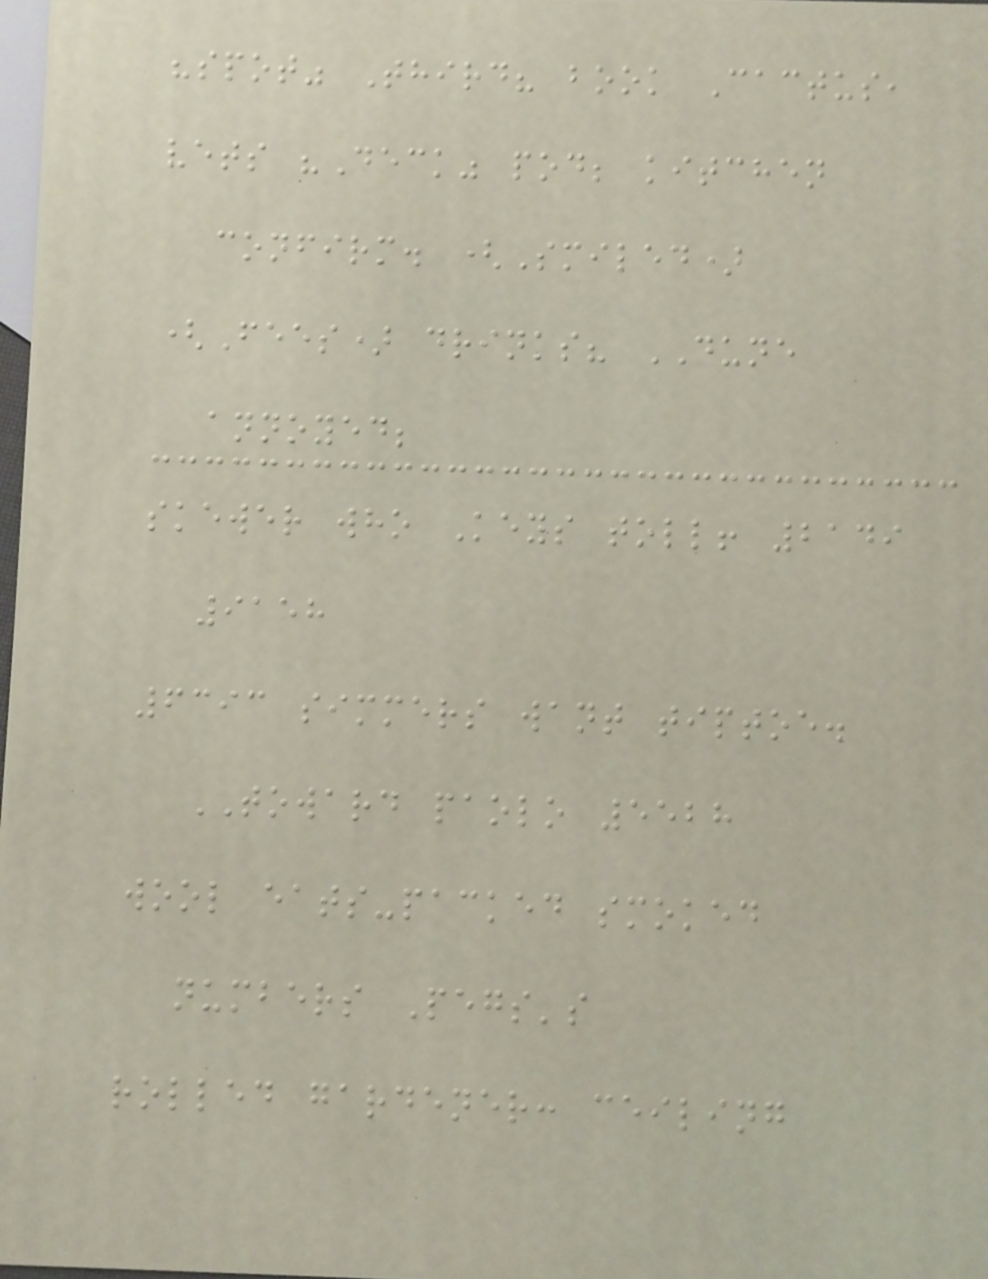"spot" Third? book Cactus,
vets "Deck" pod; kitchen
confirm. (Smiled)
(Fees) drinks? DUNE
annoyed;
skewer who Keys toll! 2149
9158
6393 simmers want tiptoe.
TOWARD paolo 5528
wool eats-packed smoked
numbers Pegs's
rolled gardener: ceiling
